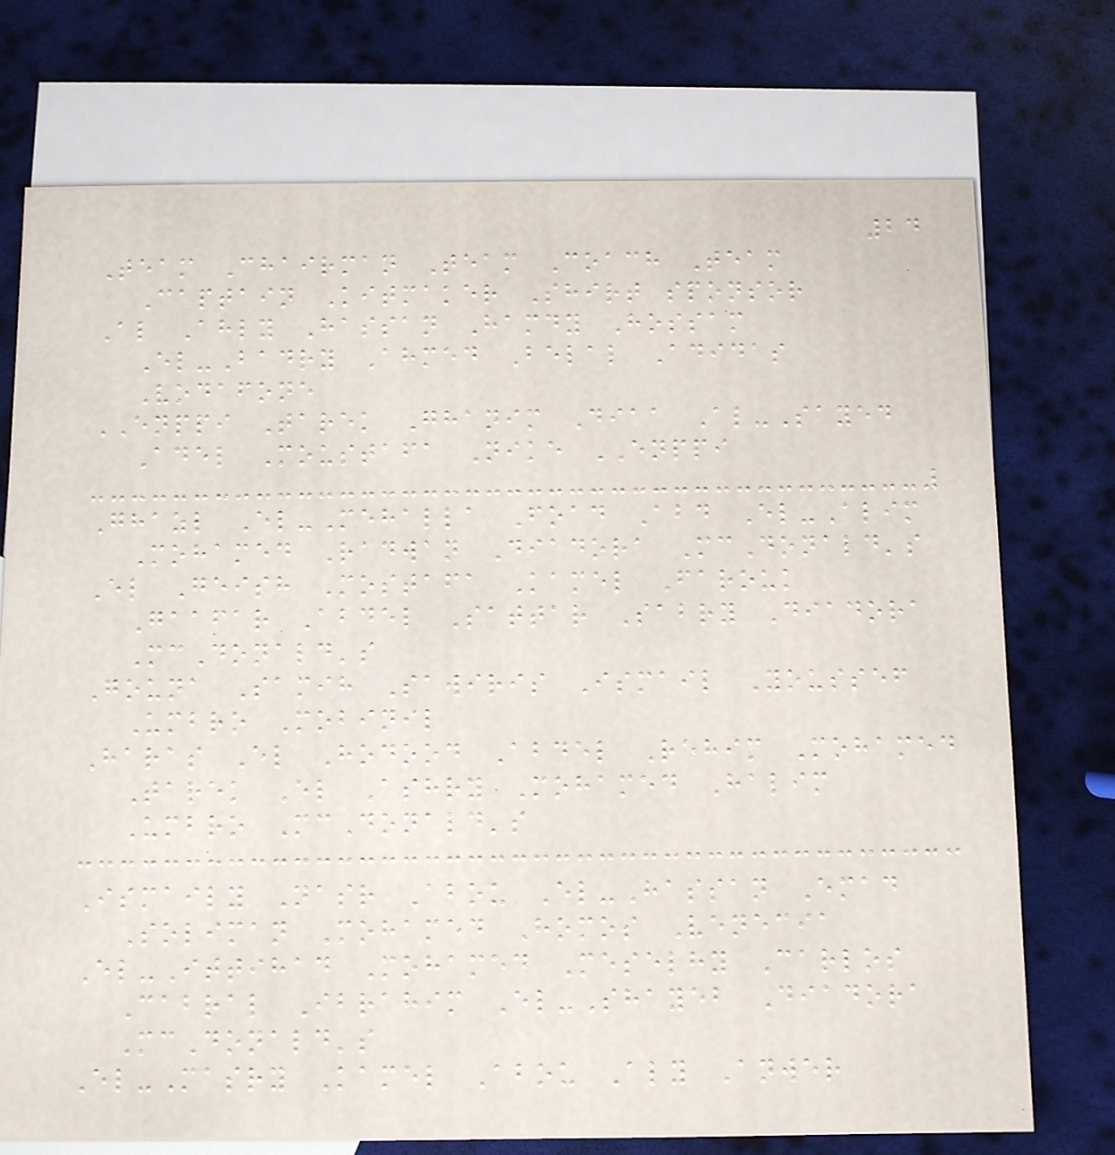24
Team Chairman Team Coach Team
Captain Kitmaker Shirt sponsor
Al Ahly Hassan Hamdy Hossam
El-Badry Ahmed Belal Adidas
Vodafone
ENPPI Tarek Ghanim Diaa Al-Sayed
Adel Moustafa Nike ENPPI
Ghazl El-Mehalla Foad Abd El-Alim
Mohamed Radwan Diadora McDonald's
El Geish Mostafa Kamel Farouk
Gaafar Abdel Sattar Sabry Diadora
McDonald's
Gouna Samih Sawiris Ismail Youssef
Umbro Mobinil
Haras El Hodood Abdel Rehim Mohamed
Tarek El Ashry Mohamed Halim
Umbro McDonald's
Ismaily Nasr Abou El-Hassan Emad
Soliman Mohamed Homos Venecia
El-Ittihad Mohamed Meselhy Carlos
Cabral Ibrahim El-Shayeb Diadora
McDonald's
El-Masry Kamel Abou Aly Anwer
